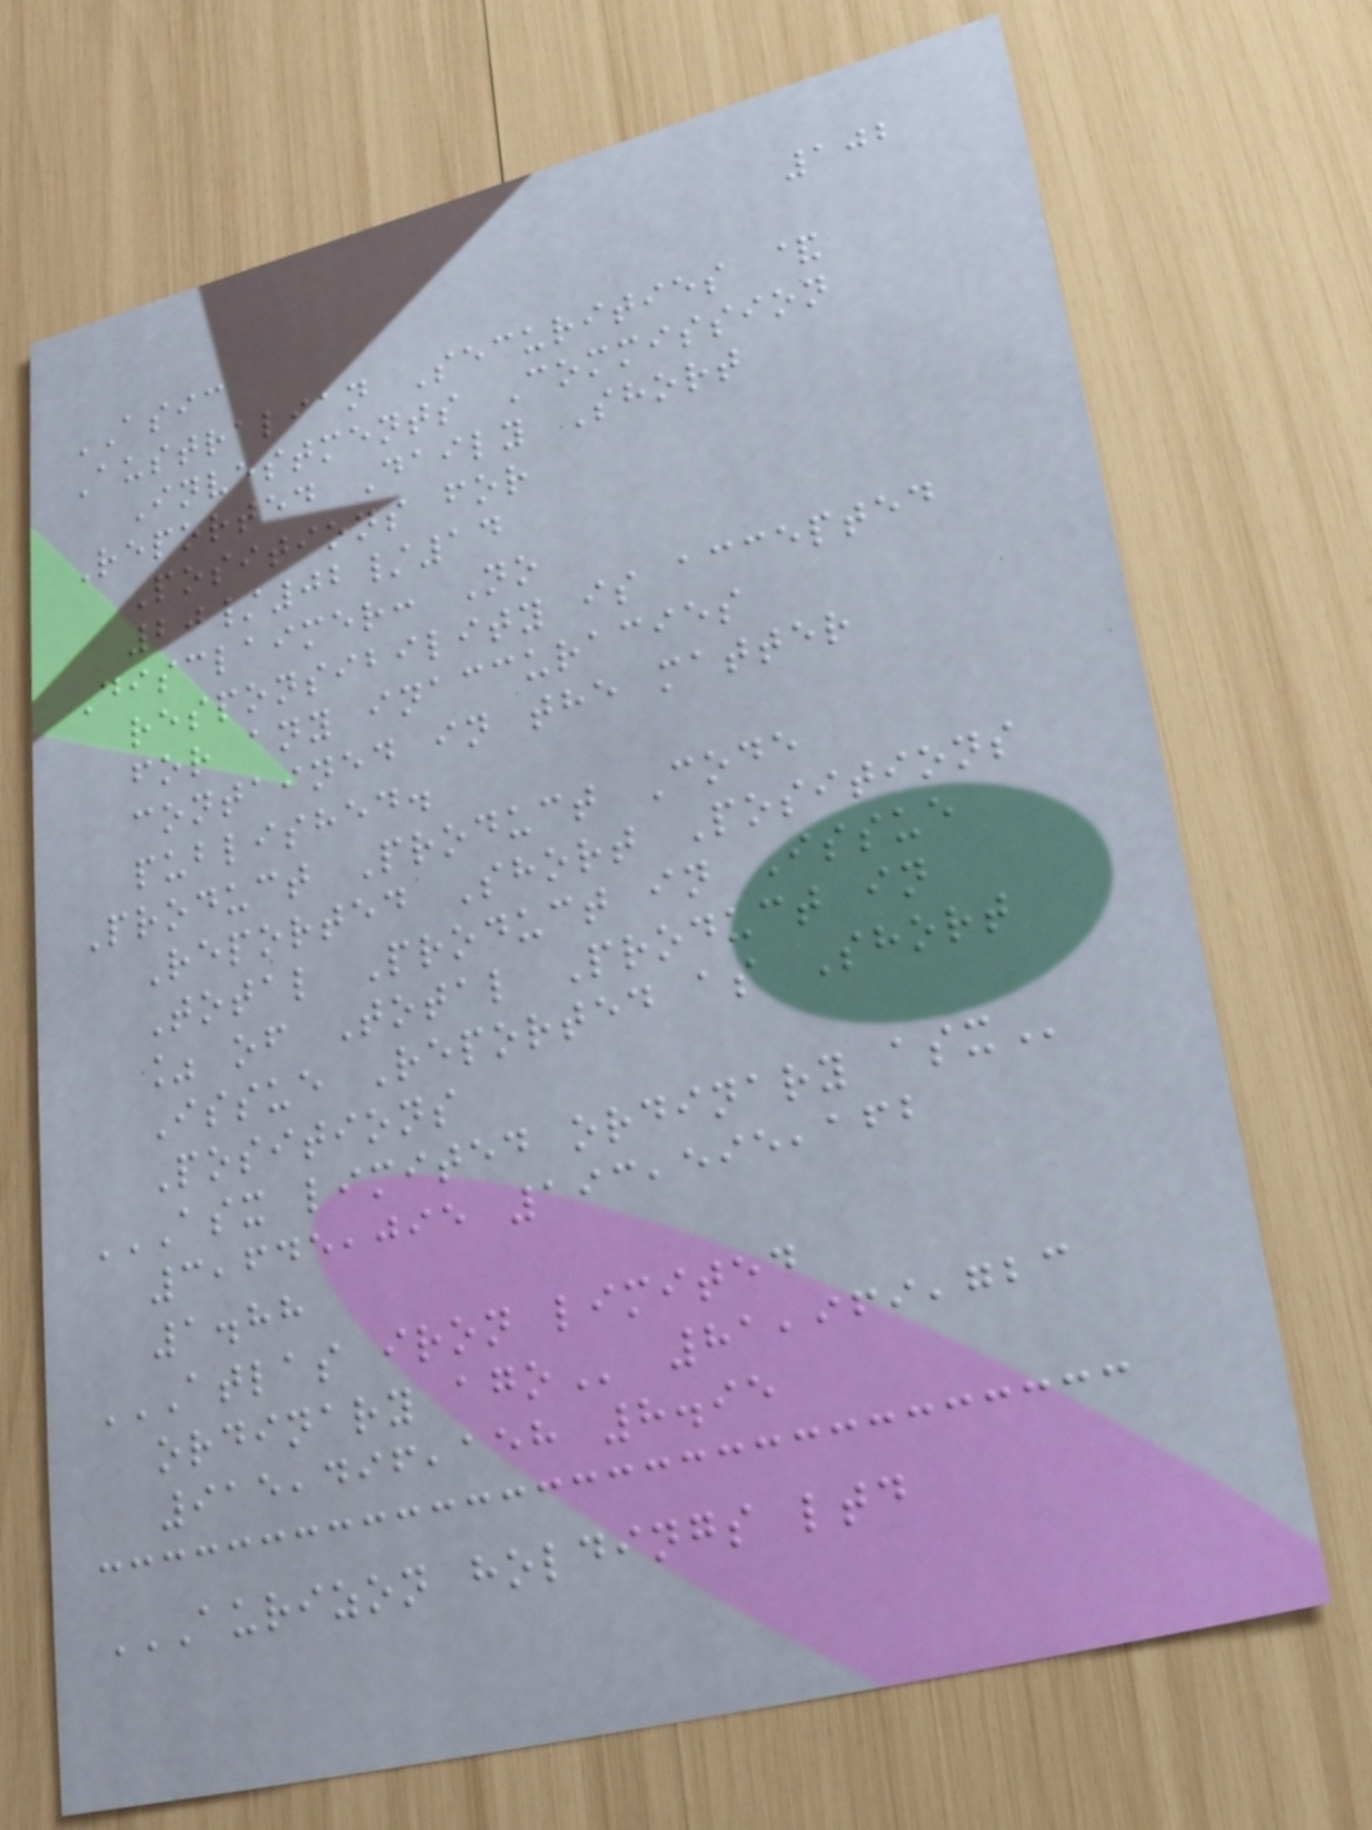102
ASIC
Australian Securities &
Investments Commission
Reported Daily Short
Positions for
20/02/14
Disclaimer: No
responsibility is accepted
for any inaccuracies
contained in the matter
published.
Product Product Code
Reported Short Positions
Total Product in Issue
% of Total Product in
Issue Reported as Short
Positions
ASX LIMITED ORDINARY ASX
3,645,095 193,595,162
1.88
ATLAS IRON LIMITED
ORDINARY AGO 81,969,723
915,496,158 8.95
AURIZON HOLDINGS LTD
